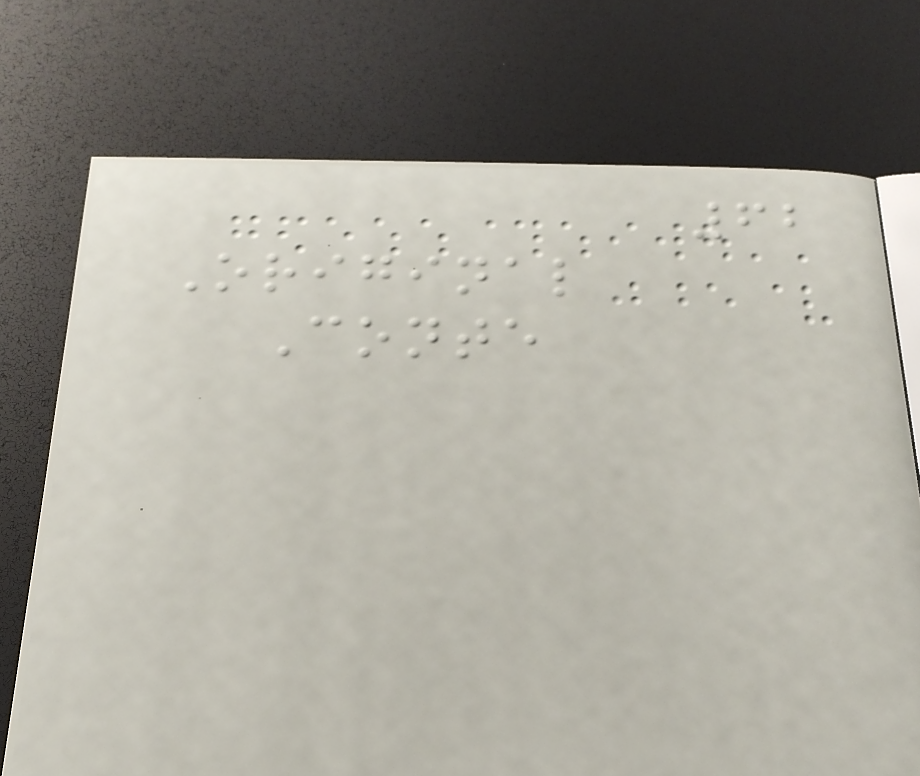62
Original
Conte
